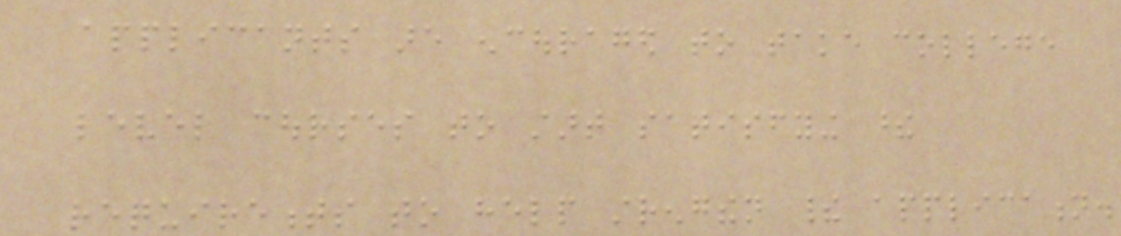applicants are encouraged to take college
level courses to start satisfying these
requirements to help strengthen their application.
